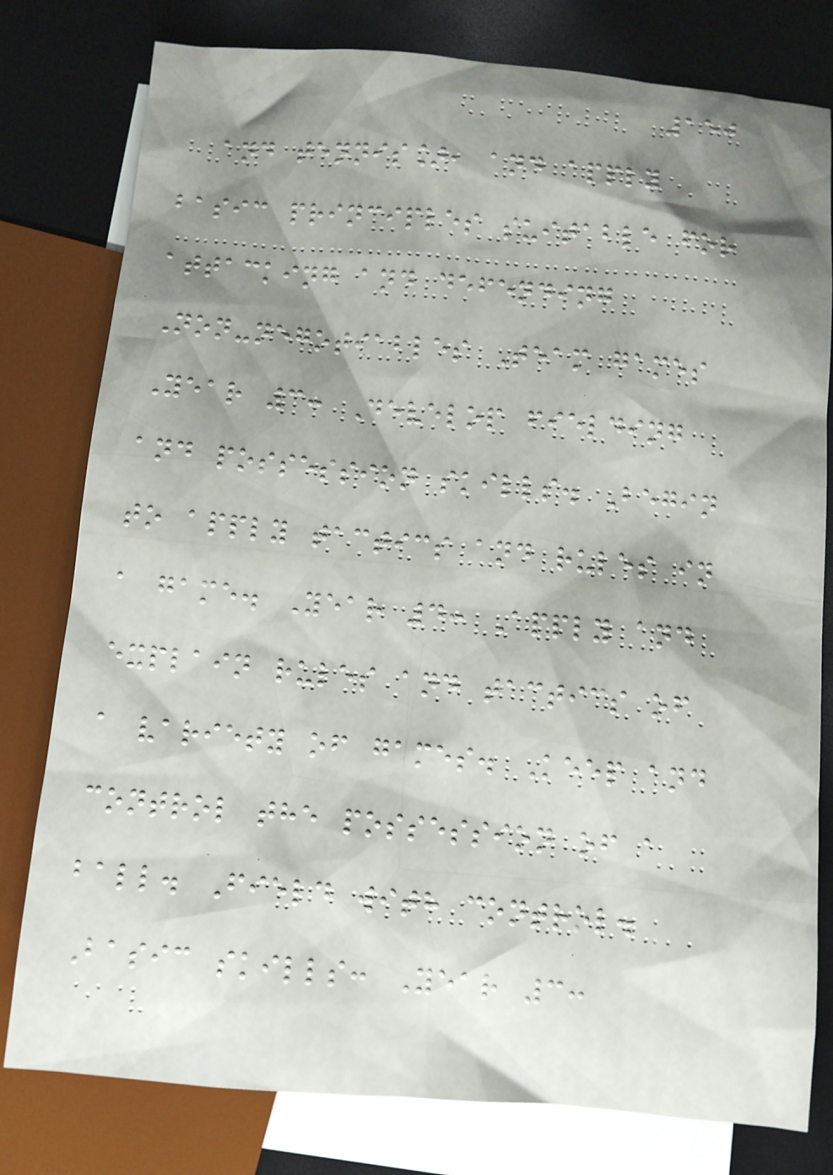150
and tennis], and apply
basic principles suitable for
attacking and defending
Non-negotiables Team games
Year 3: Develop fielding
and possession skills. Begin
to apply tactics and rules in
a game. Year 4: Apply and
explain rules and tactics of
a variety of games. Keep and
control the possession of a
ball. Field with control.
Basic skills: Year 3:
